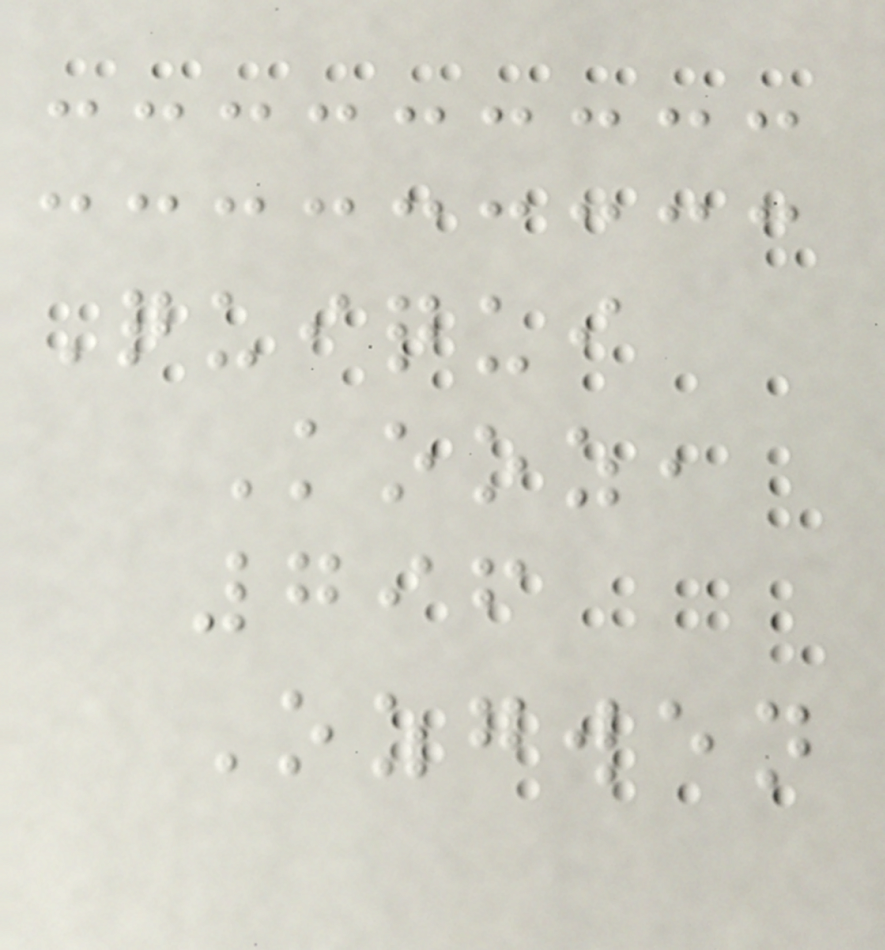Quiqui
Kooz,
796
Ozgwen
